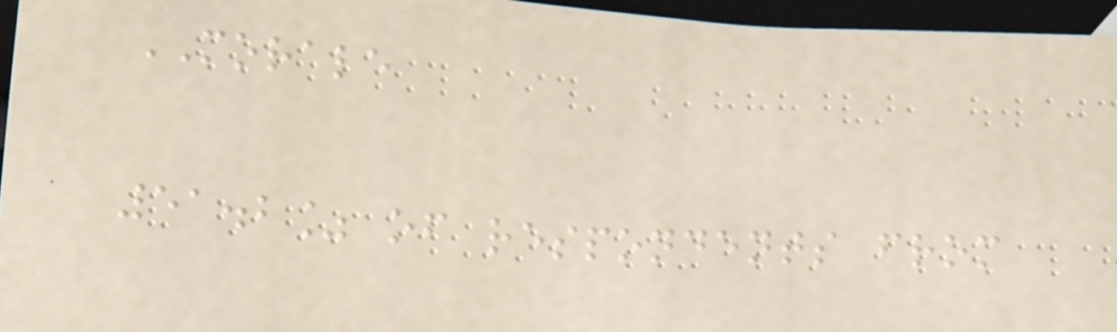MORALE
51.2% of respondents from
